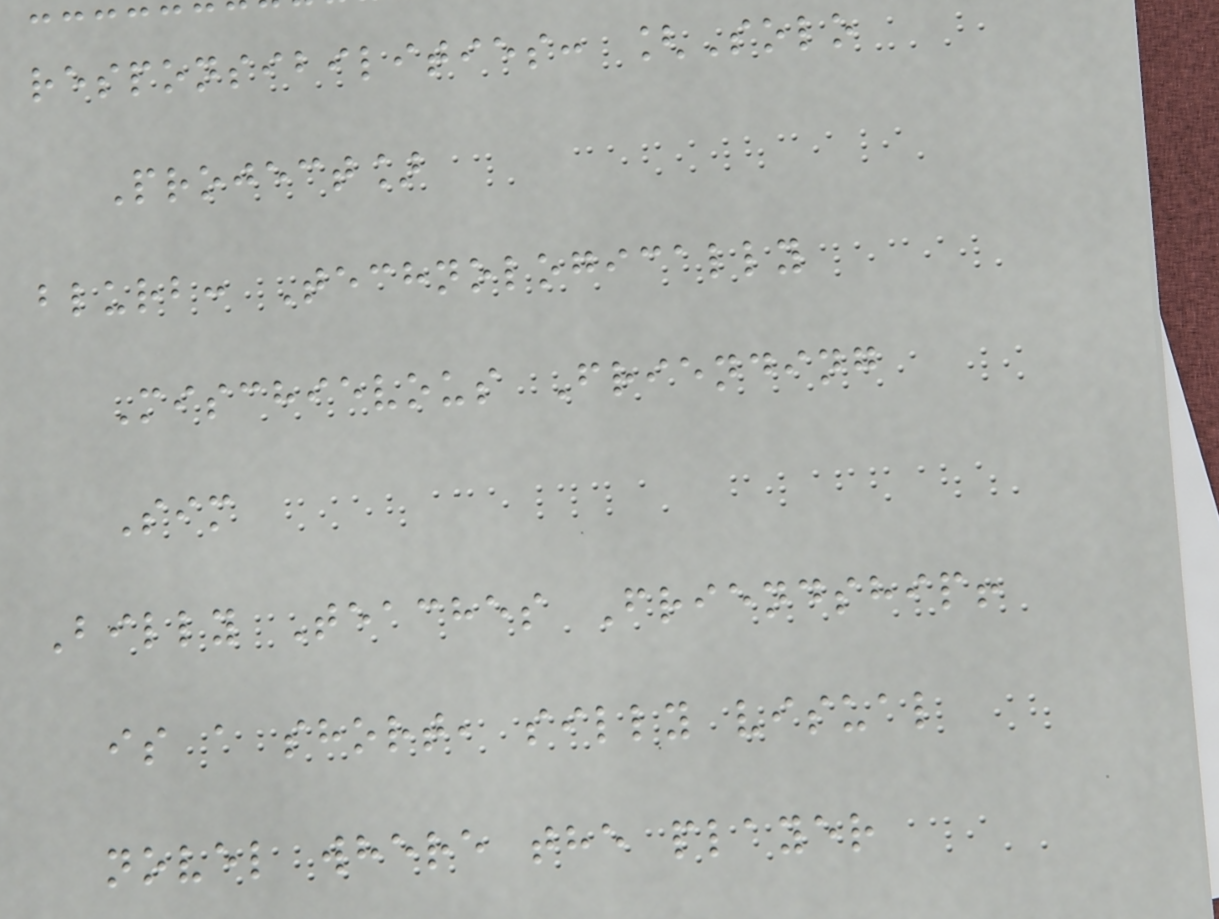responsibilities: [Solo
Project]
blurb: Technologically
Mischievous Friending
Sim
Billy Teaches Friendship!
is a short, silly visual
novel where the player
